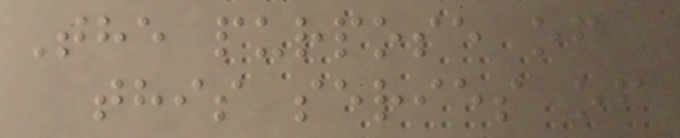The purpose of
this series of
